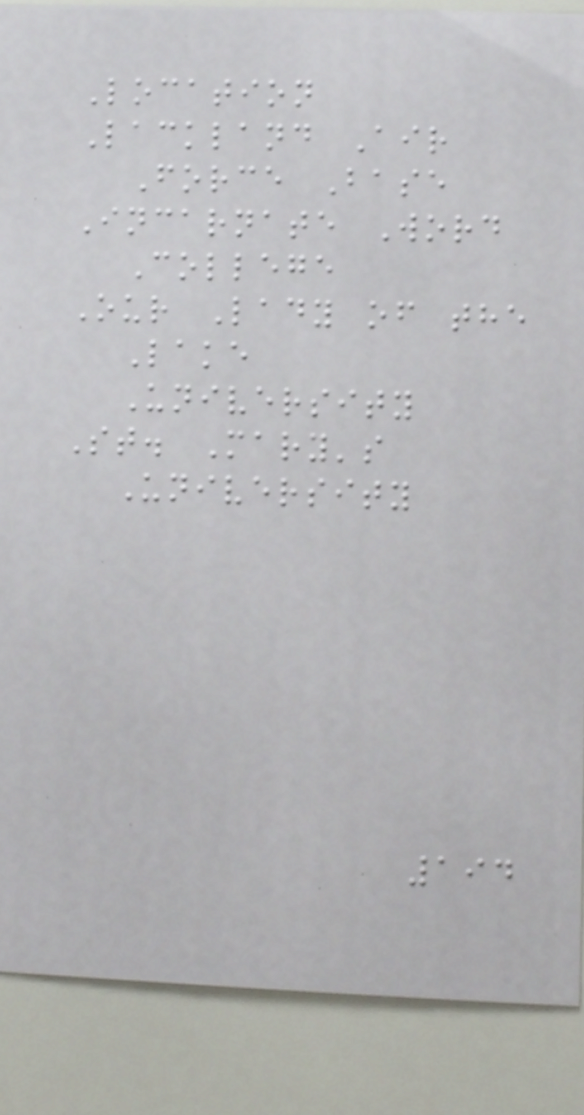Location
Lackland Air
Force Base
Incarnate Word
College
Our Lady of the
Lake
University
St. Mary's
University
194
